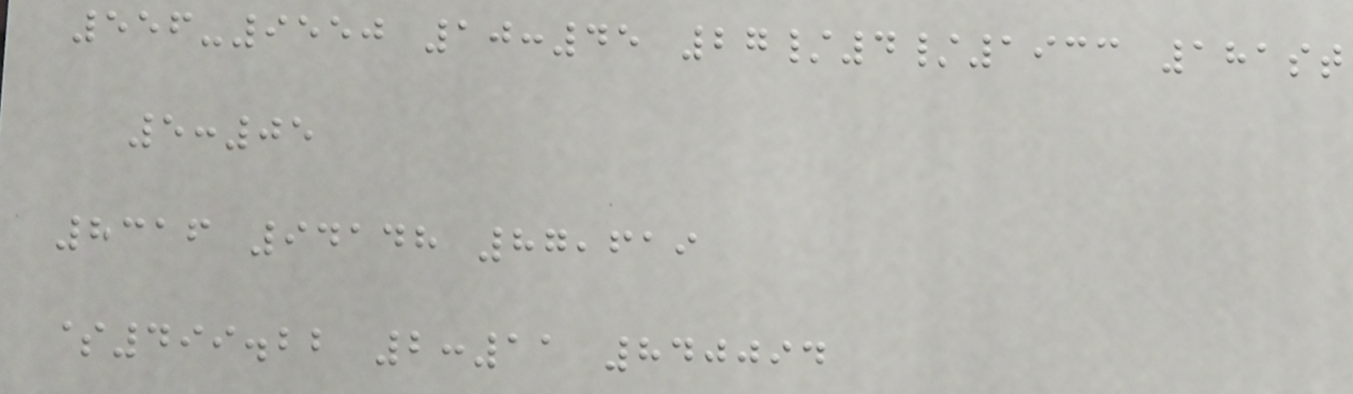556-9550 10:45 27/4/1933 181st
5:05
8316 94148 87,619
$499.22 2:11 840094
